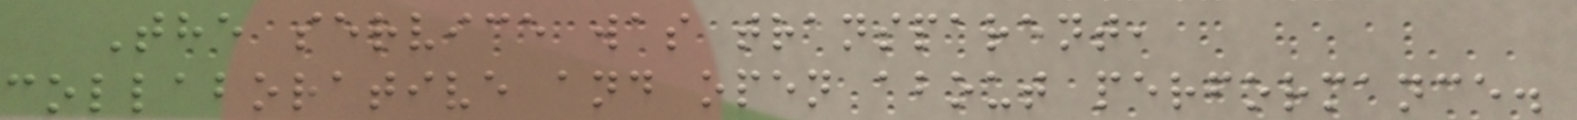The service was transparent,
collaborative and open about performance.
